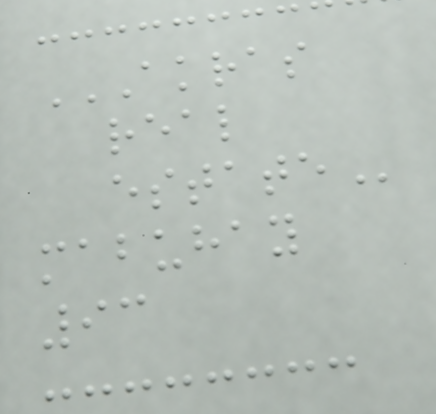AKRAS
REAL
ESTATE
mabuhay
93
